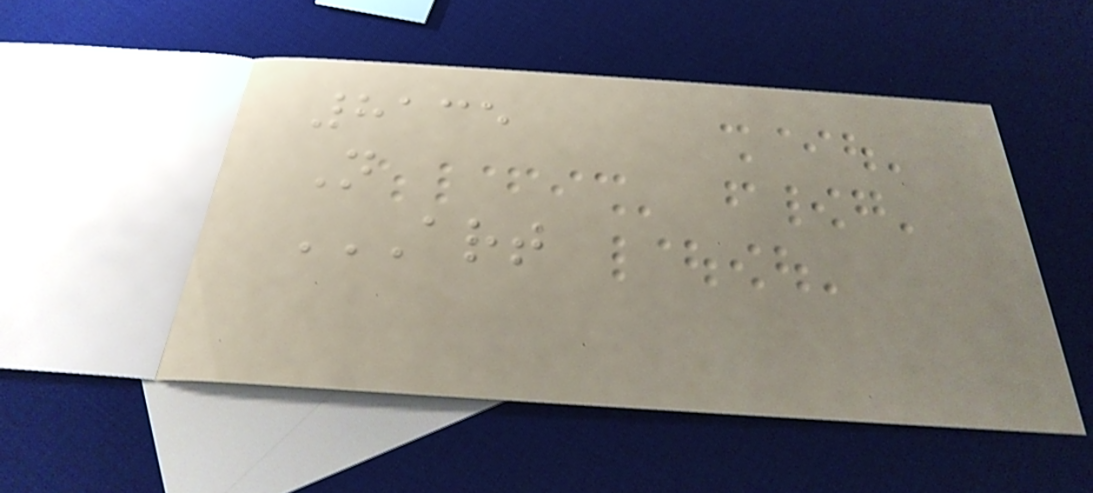8135
N
ART
